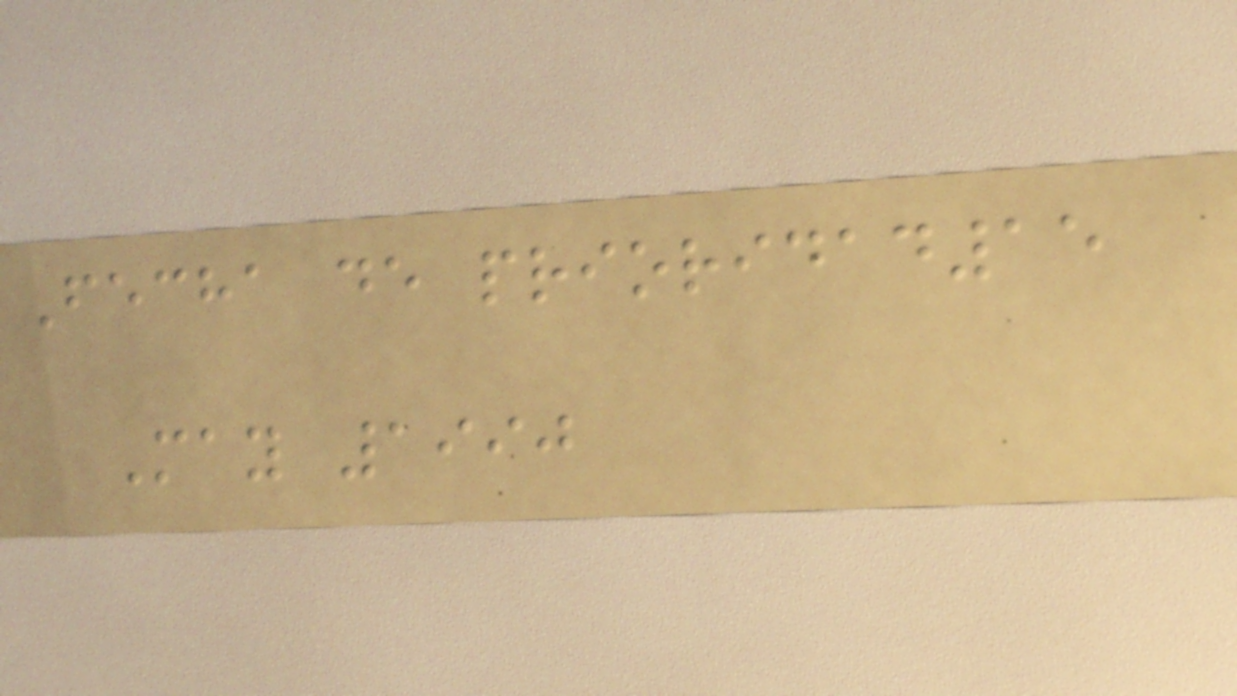Fecha de prioridad15
May 1990
